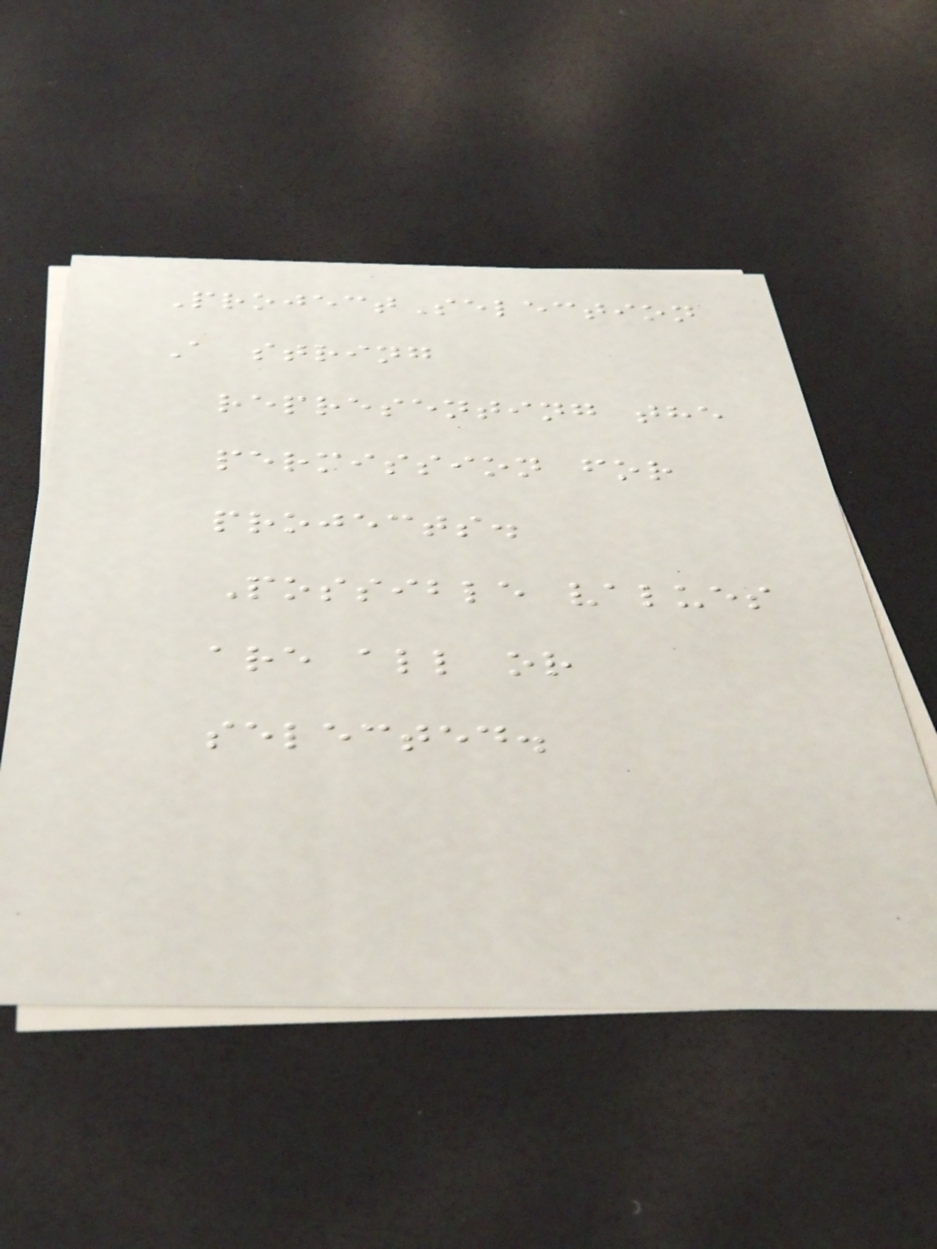ProjectSelection
A string
representing the
permission for
projects.
Possible values
are all or
selected.
